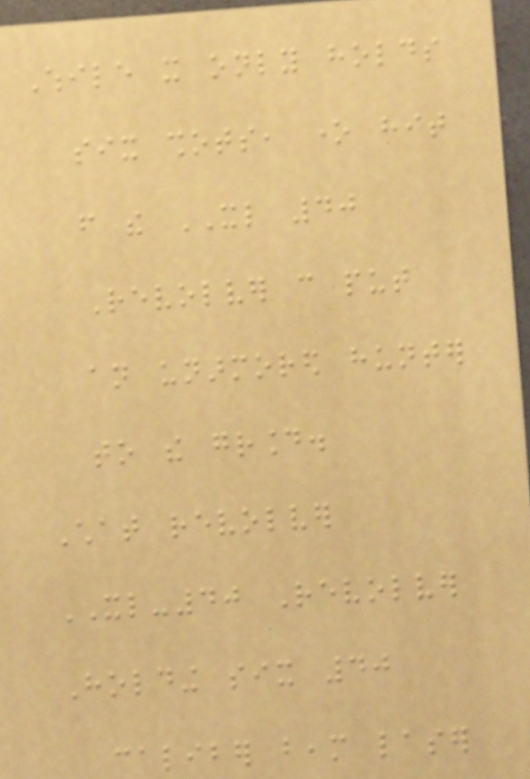While it only holds
six shots, one hit
from the XL 40
Revolver can put
an unarmored hunter
to the ground.
Chat revolver
XL-40 Revolver
Holding six 40
caliber beam laser
